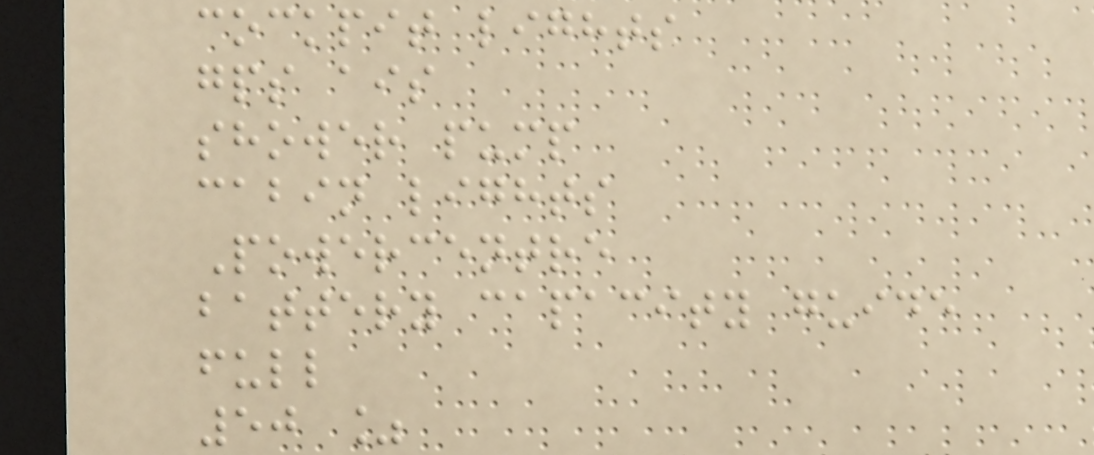cockpit lights
gps ais
shower pump
cabin lights
Powercentre
battery capacity guide
full
50 %
